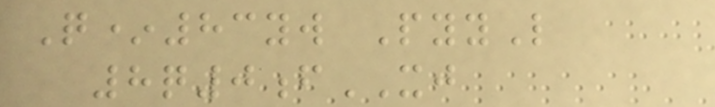Q*83yw PyyL
8q0fXJ
